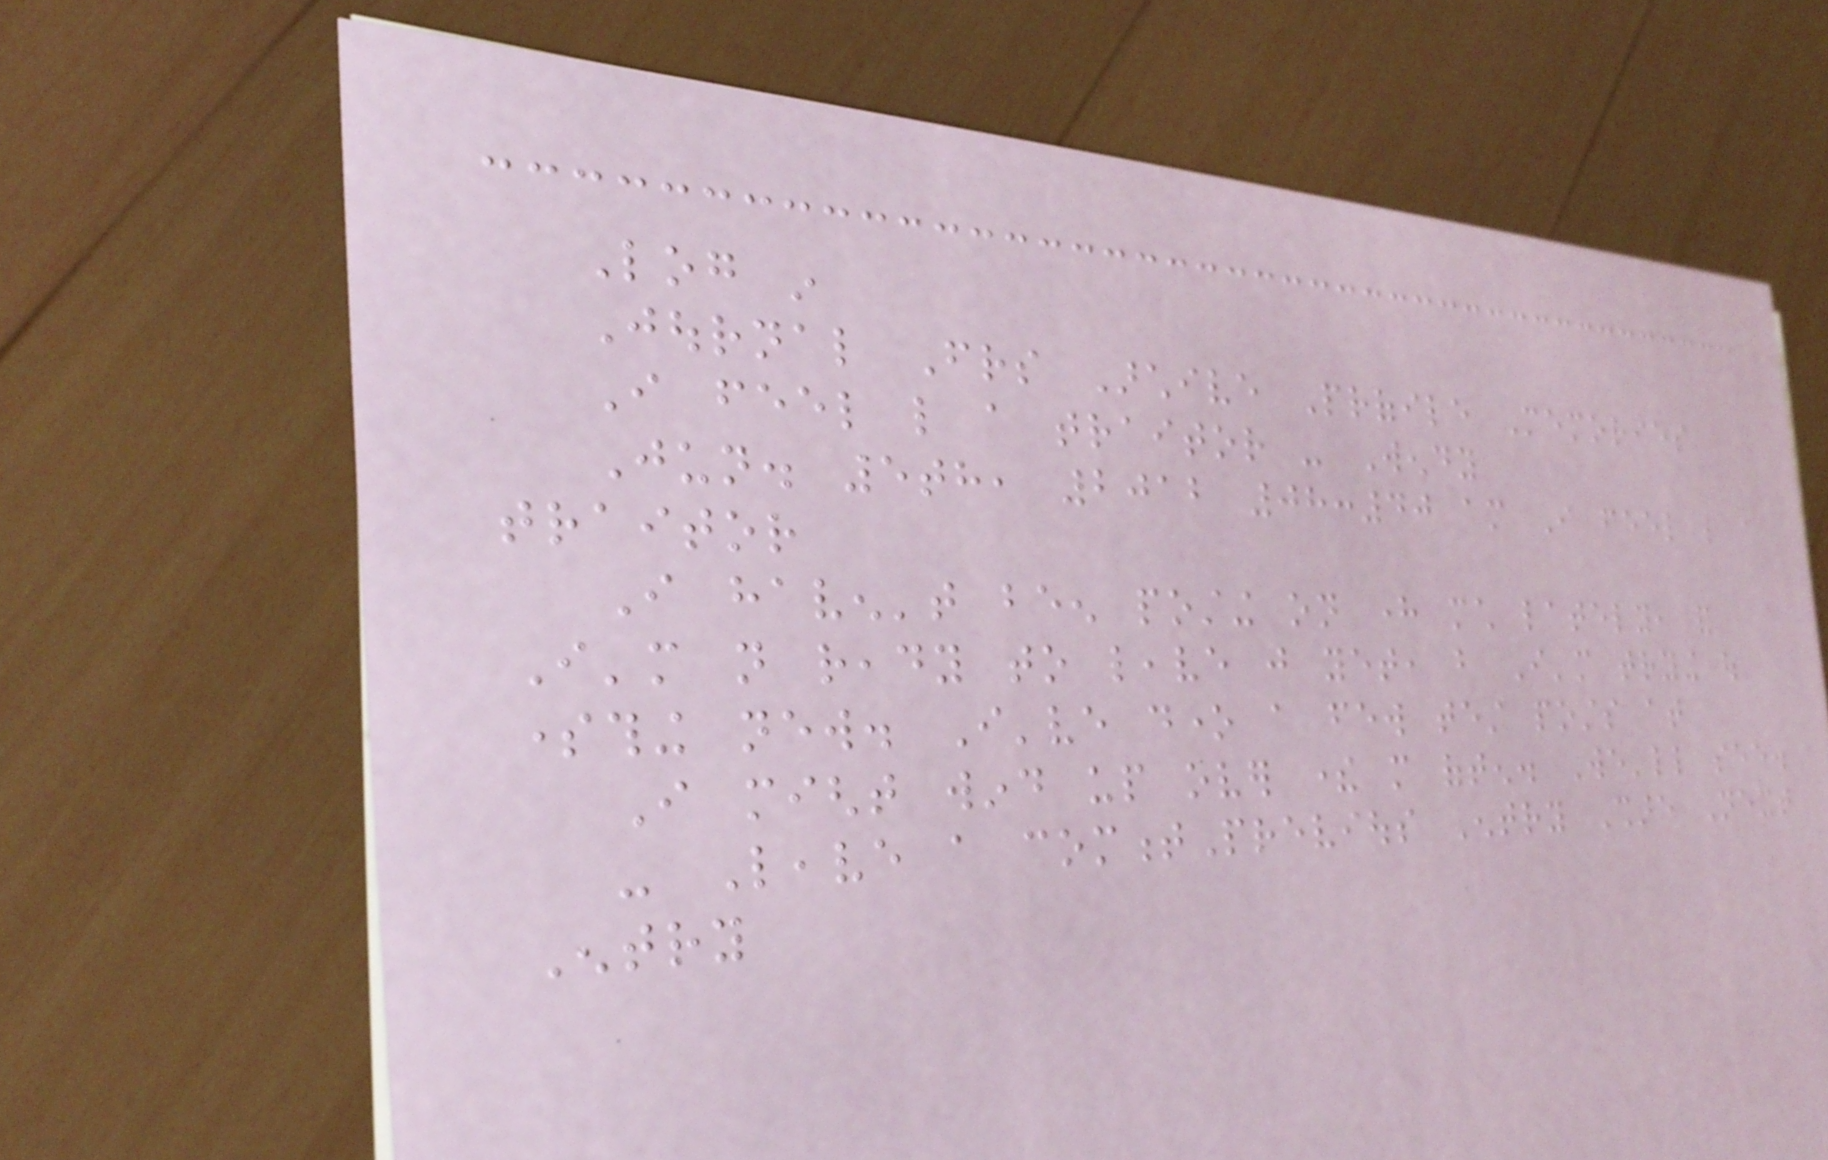Log in
Journal Friends Archive Profile Memories
I feel like a traitor - Wendy
Jun. 5th, 2012 08:40 am I feel like a
traitor
I haven't been posting on here much lately, and
I'm not ready to leave just yet, but I'm trying out
something new. I've done a few test posts at
I might wind up over there more often. We'll see.
- Leave a commentPrevious Entry Share Next
Entry
